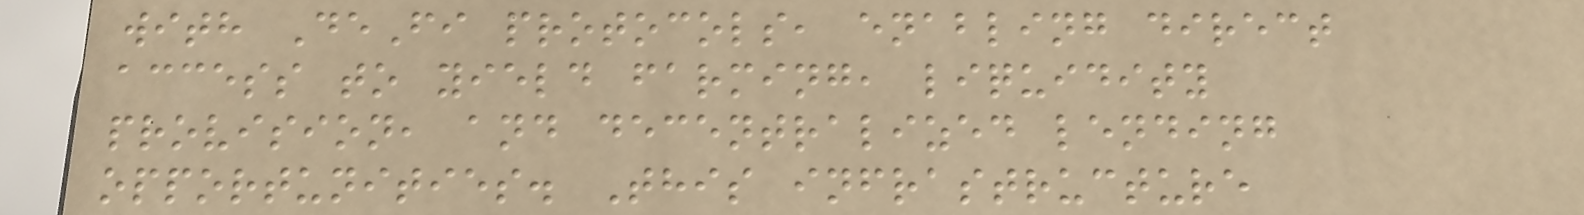with DeFi protocols, enabling direct
access to yield farming, liquidity
provision, and decentralized lending
opportunities. This infrastructure
